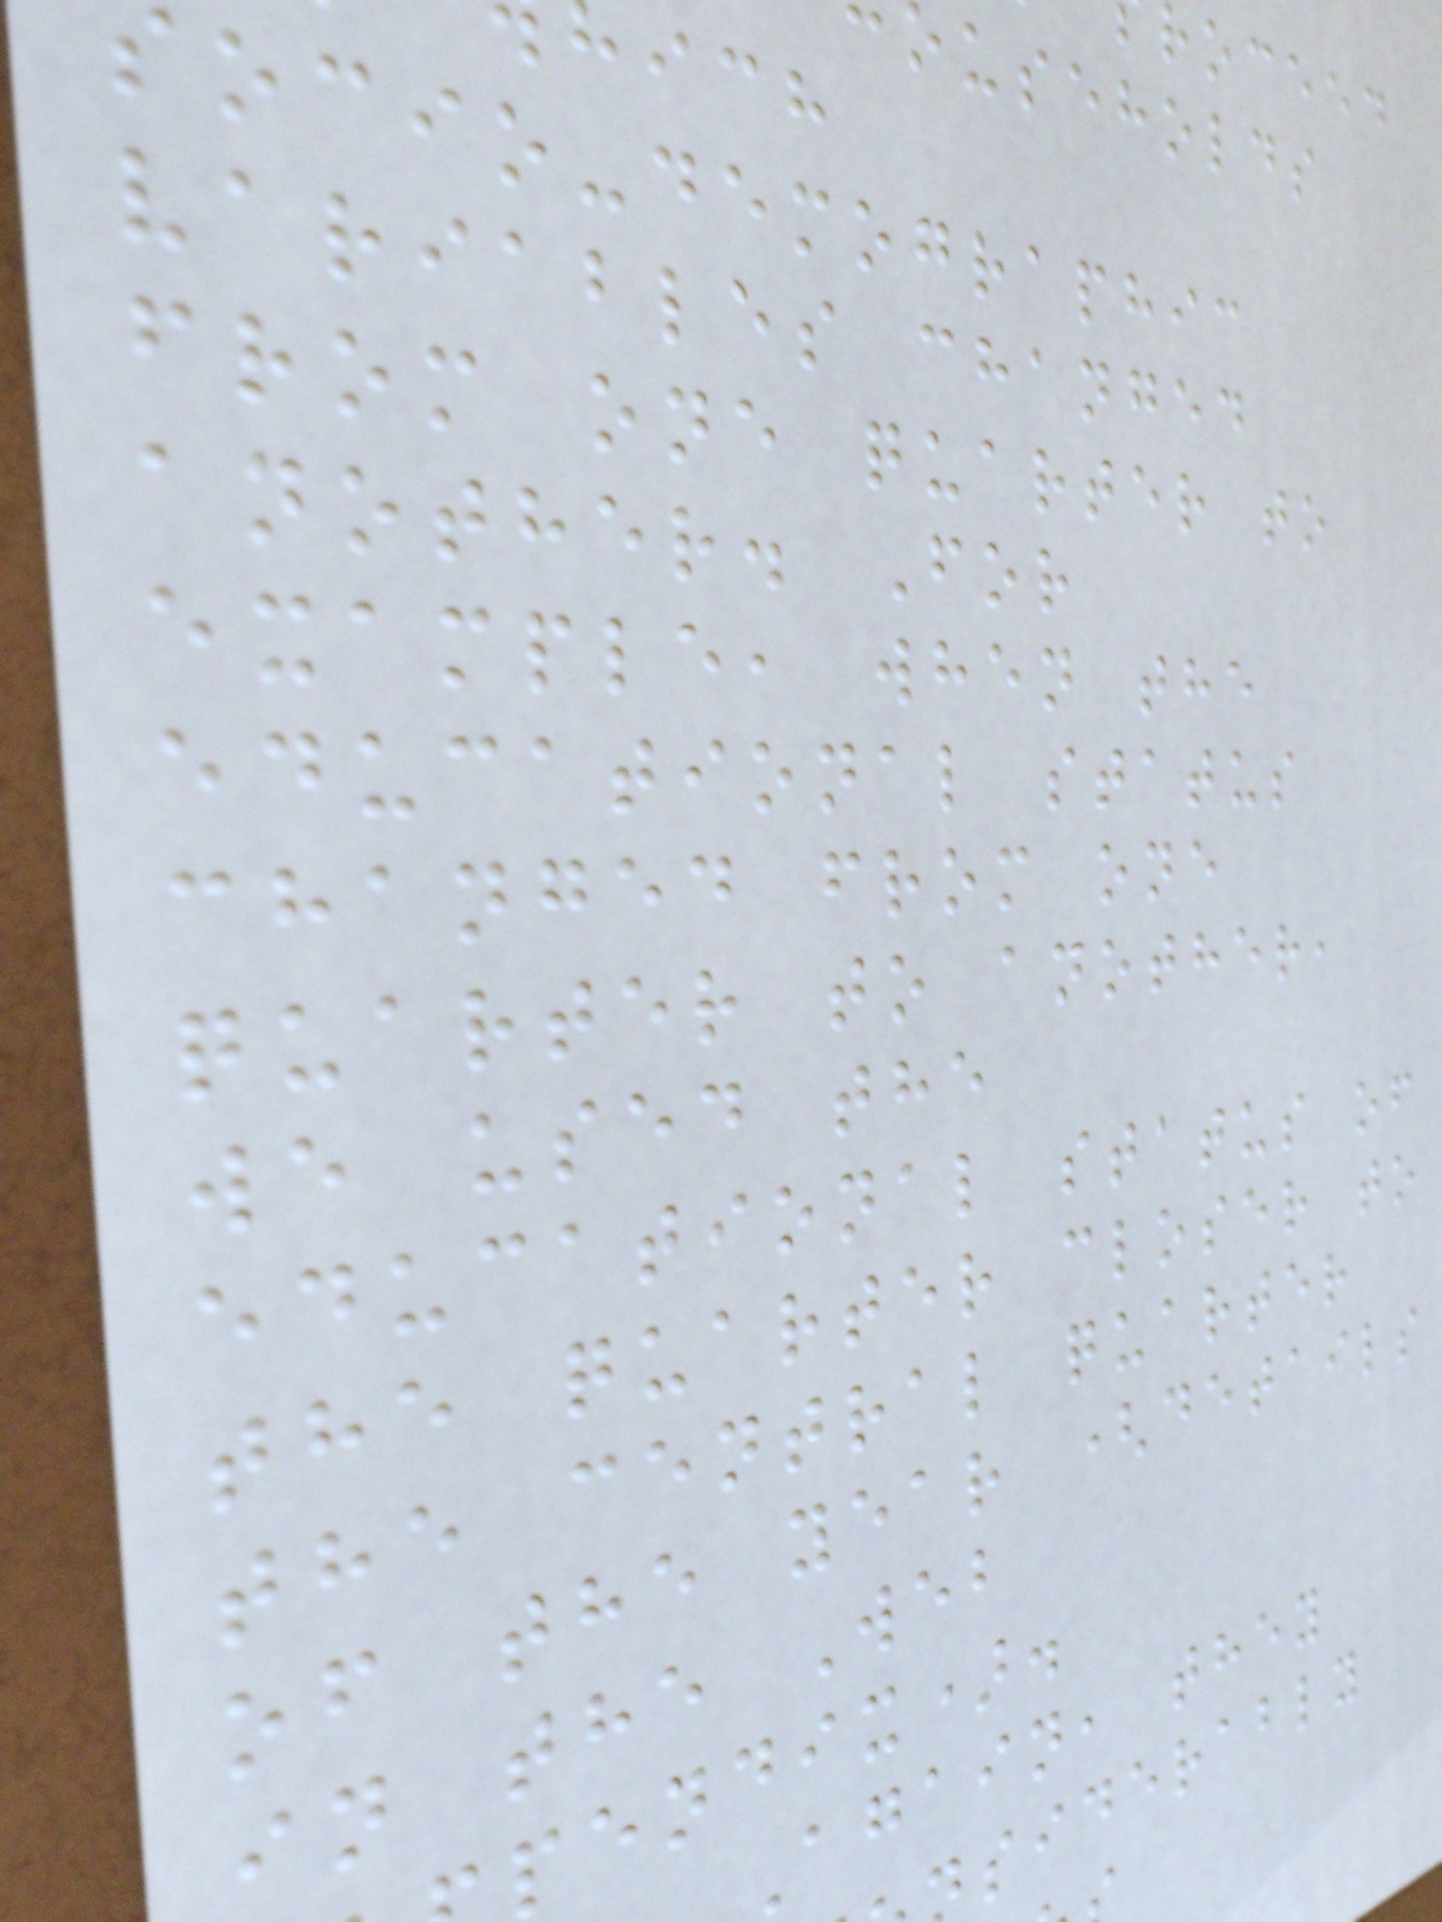roceed
ouseholds
ocio-demographic
variables changed
from one quarter to
another. For
example, when the
educational status
changed from one
quarter to another,
we used the
educational status of
the quarter closer to
the central quarter
of the year (details
in the Web
pendix).
again, they
siderably
